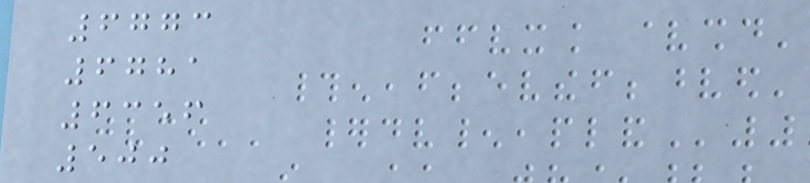6773
6781
6356
500
